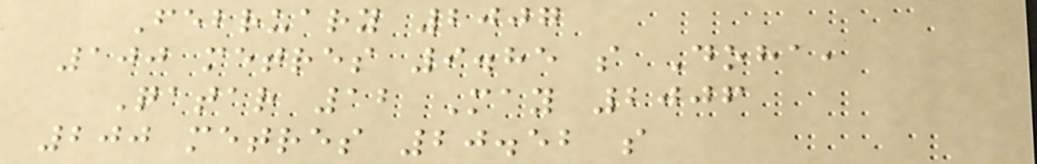February 2007
100 metres 9.85 s Doha,
Qatar 12 May 2006
200 metres 20.52 s
